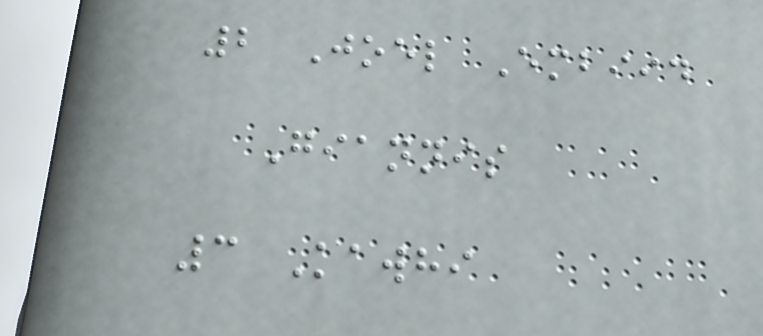2 Joel Embiid
Giannis
3 Kawhi
